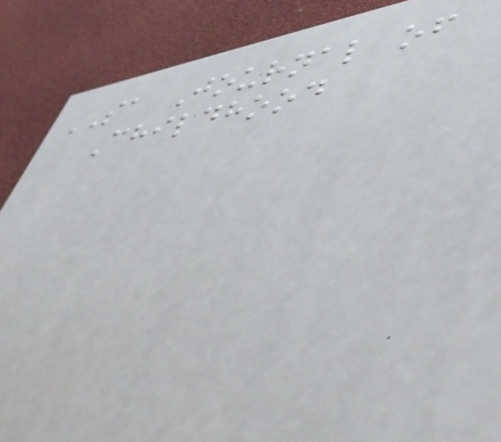SA Journal of
Childhood
